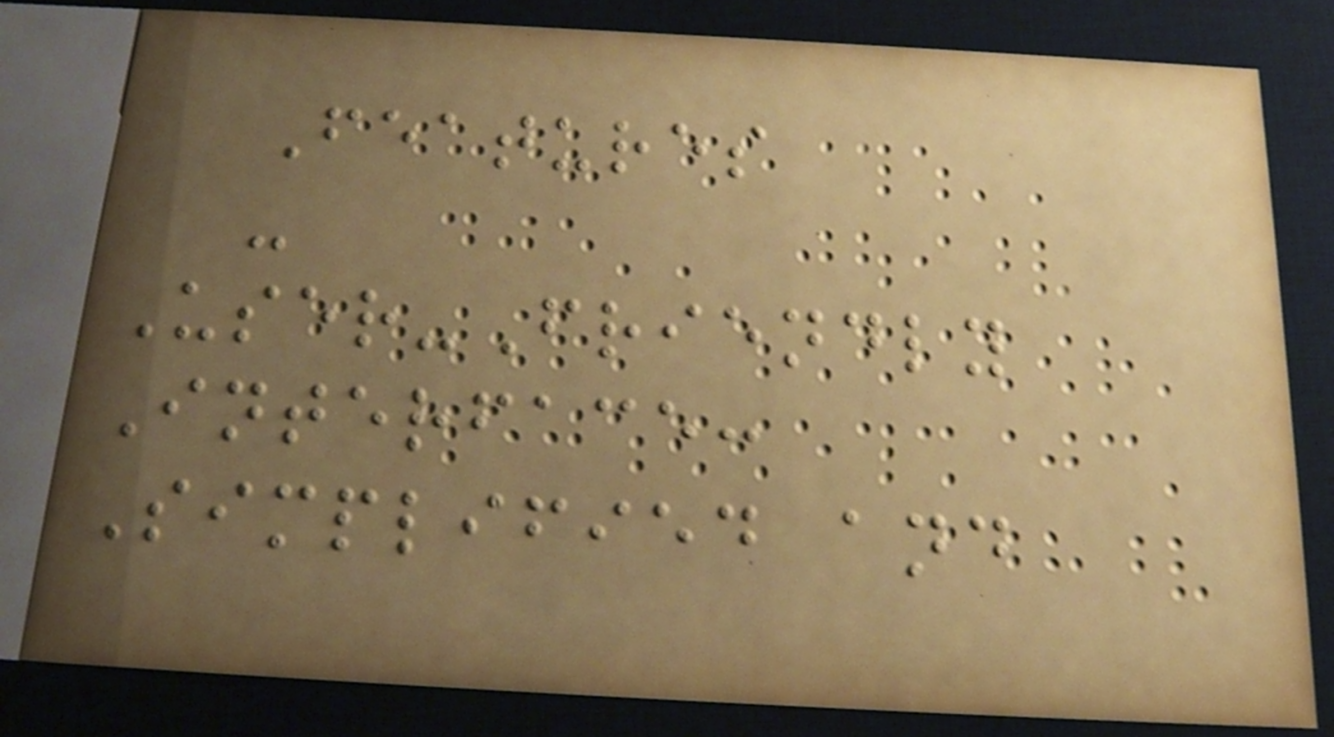Features
-
User-Friendly
Interface:
Simplified and
